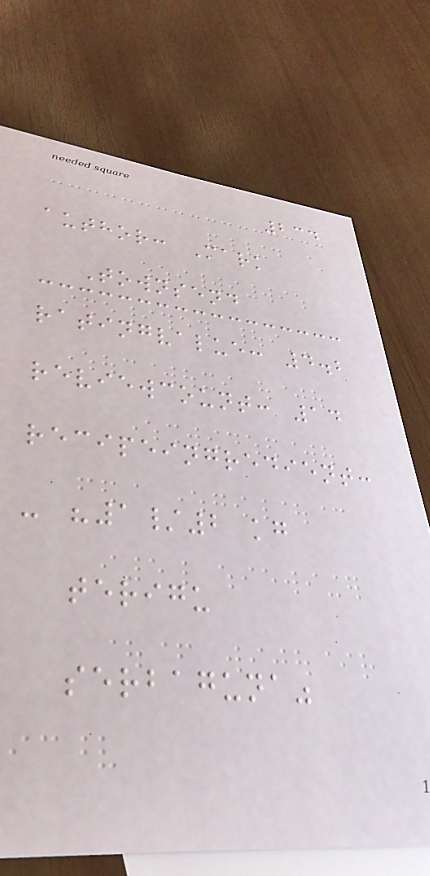234
author: Mark
Townsend
ratingvalue: 4.2
reviewcount: 14
recipeingredient:
- "1/2 kg
terigu
serbaguna"
